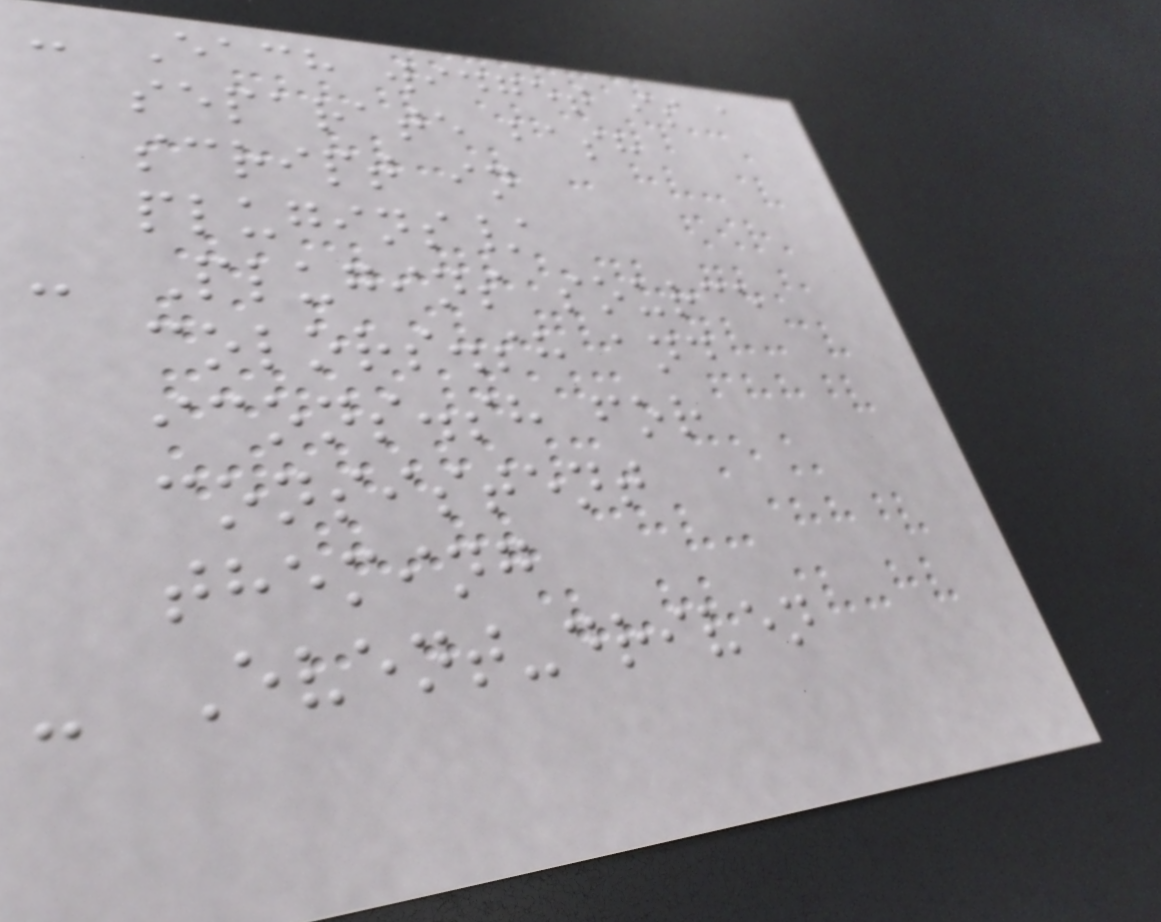- Each widget is a
separate bash
script in
plugins/
- Plugins source
colors.sh and
icons.sh for
consistent
theming
- Event-driven
